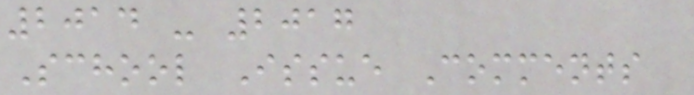2014 - 2017
School Issue Comments
